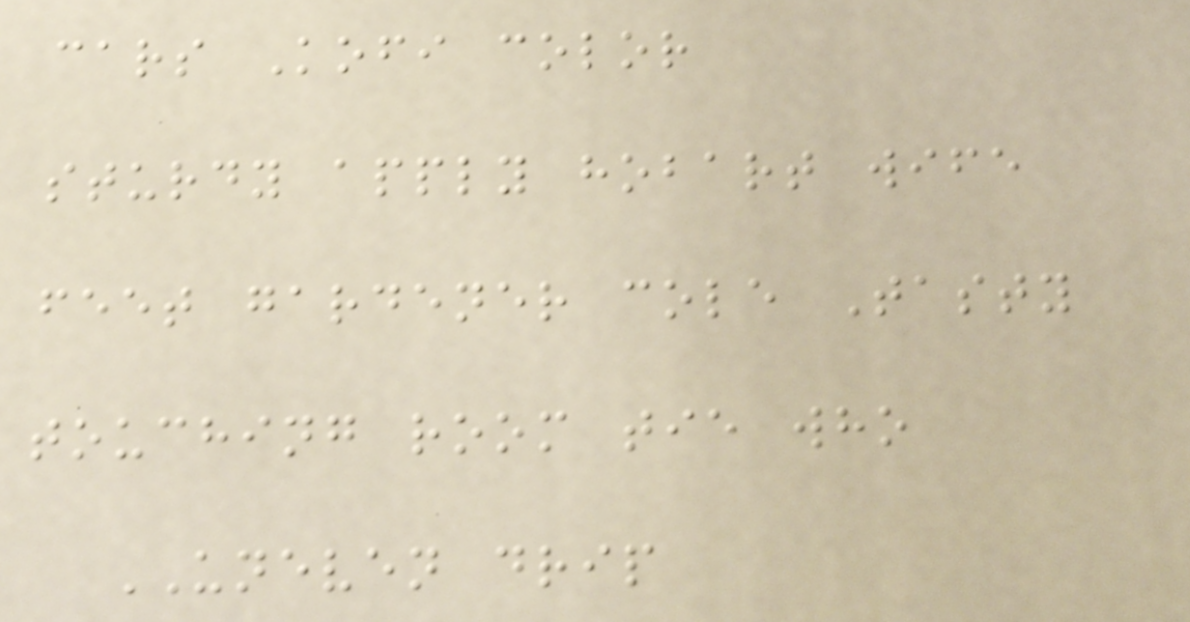cars Kofi color
sturdy apply hobart wife
feet gardener cole Tasty
touching room tie who
UNEVEN drip
